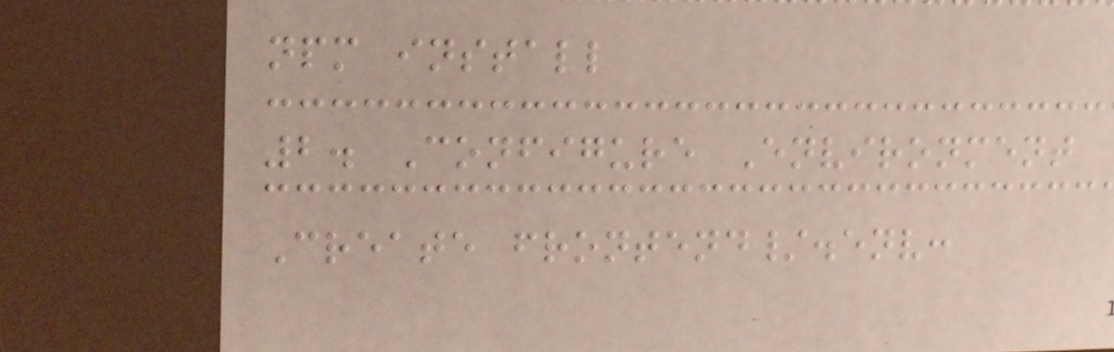npm install
2. Configure Environment
Create frontend/.env:
